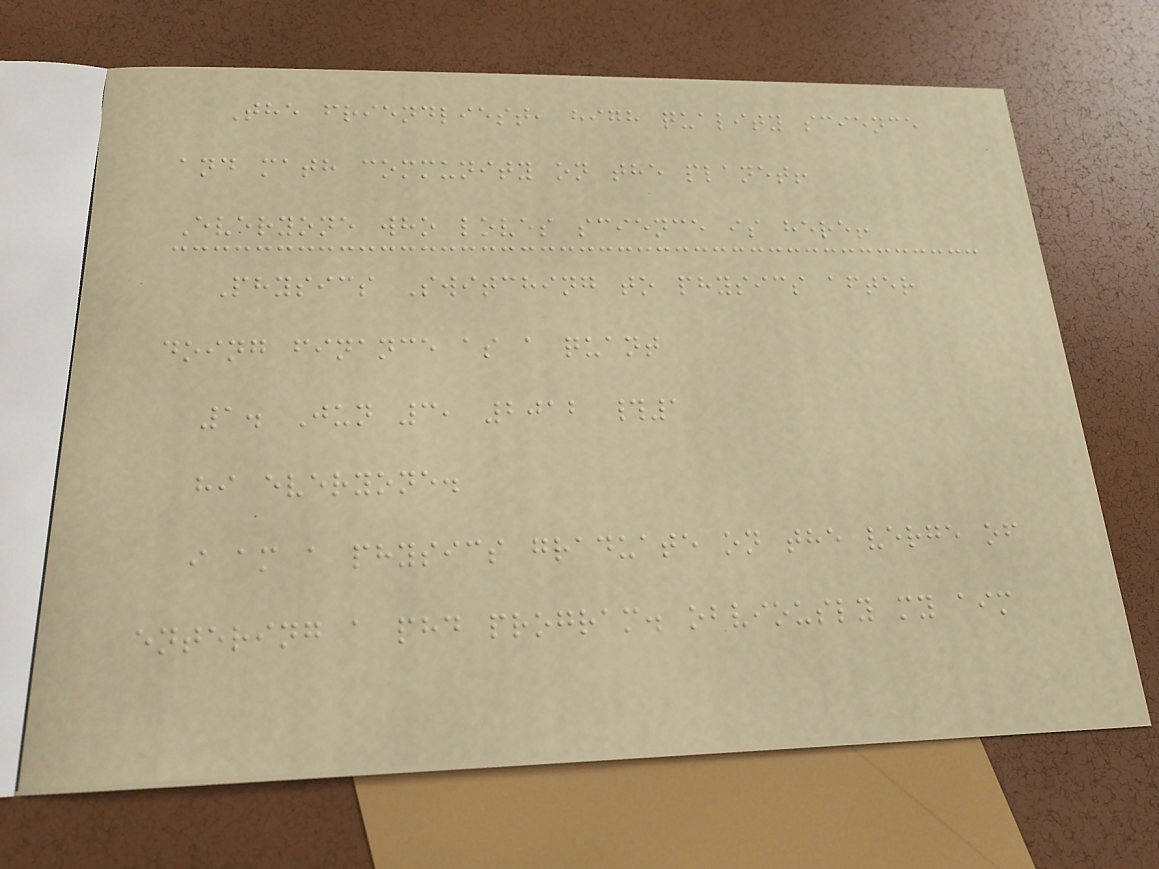The friendliest, high quality science
and math community on the planet!
Everyone who loves science is here!
Physics Switching to physics after
doing finance as a quant
1. Jun 3, 2012 #1
hi everyone.
i am a physics graduate on the verge of
entering a phd program. obviously my aim
